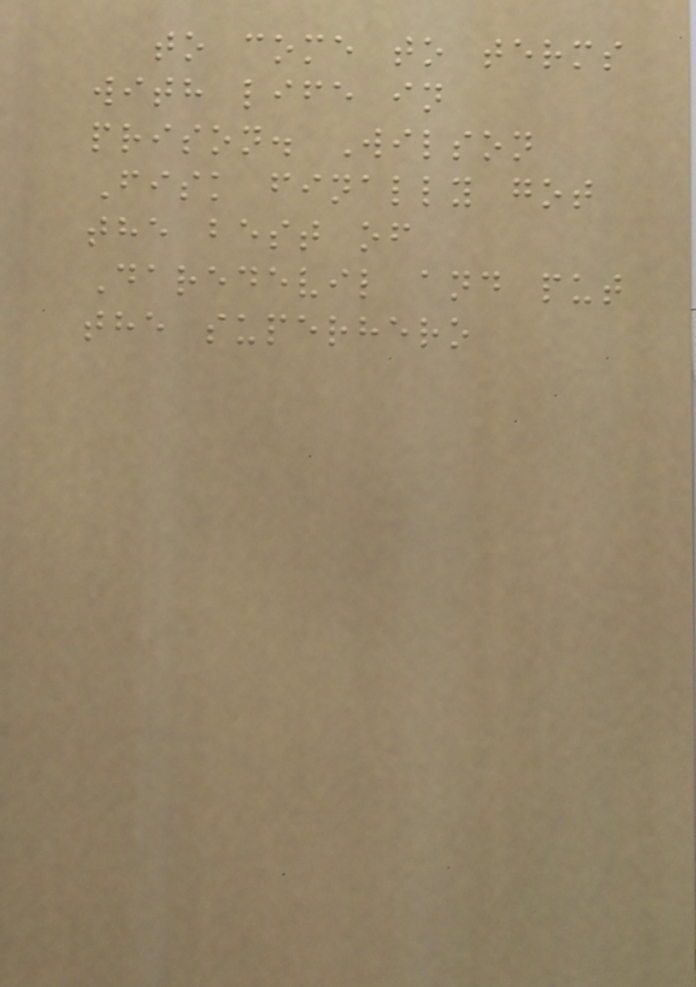to come to terms
with life in
prison. Wilson
Fisk finally got
the best of
Daredevil and put
the superhero
